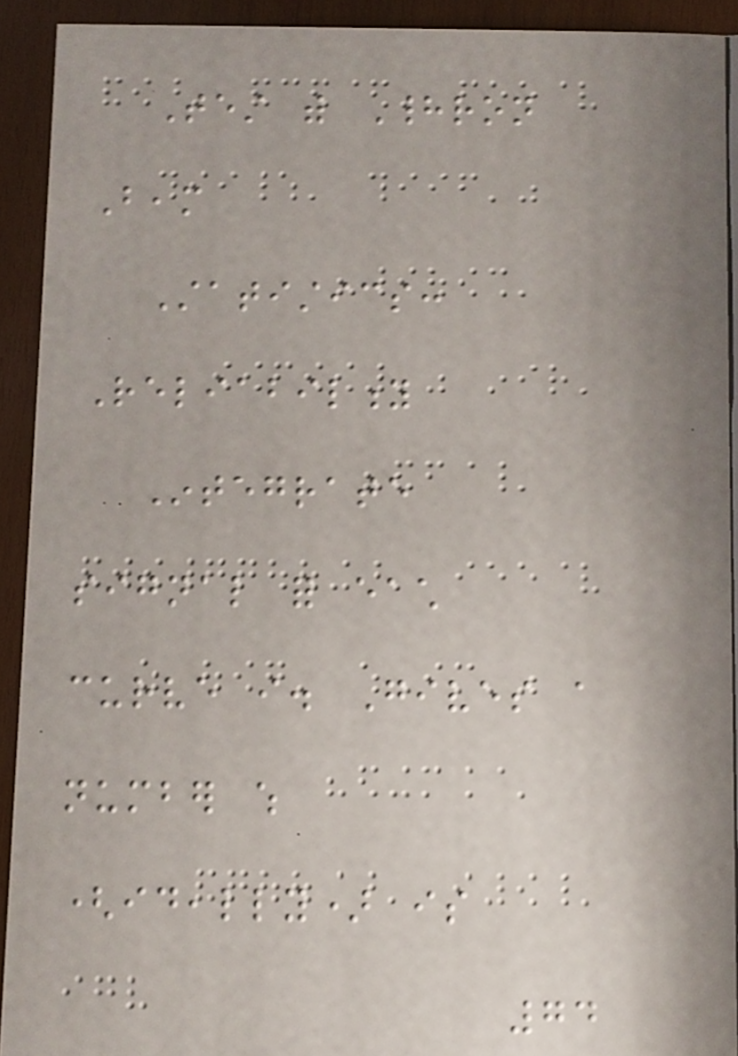Test with Hadron
Beam
Statistics:
Reliability
Integrate
signal for each
curve i. Gives a
number which
(ideally) is
74
